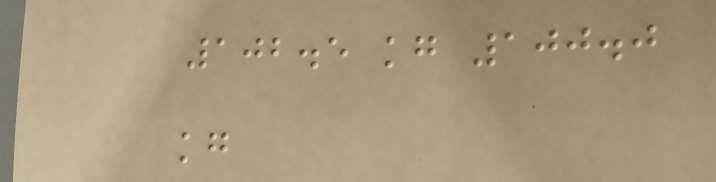102.5 kg 100.0
kg
